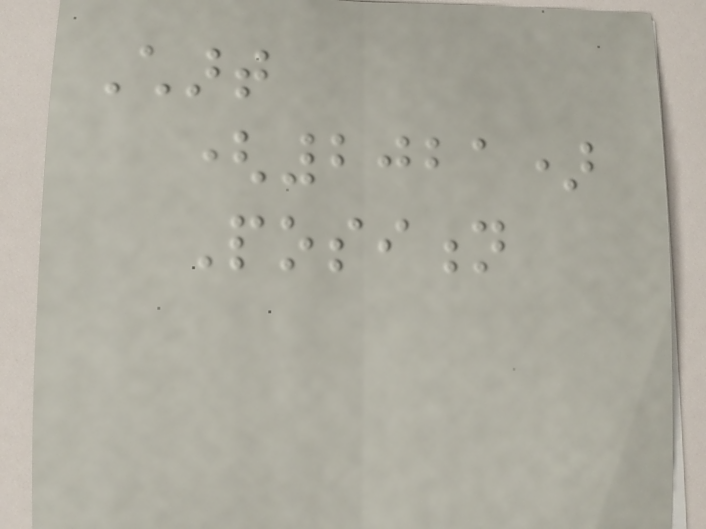Chart
(2021)
Position
